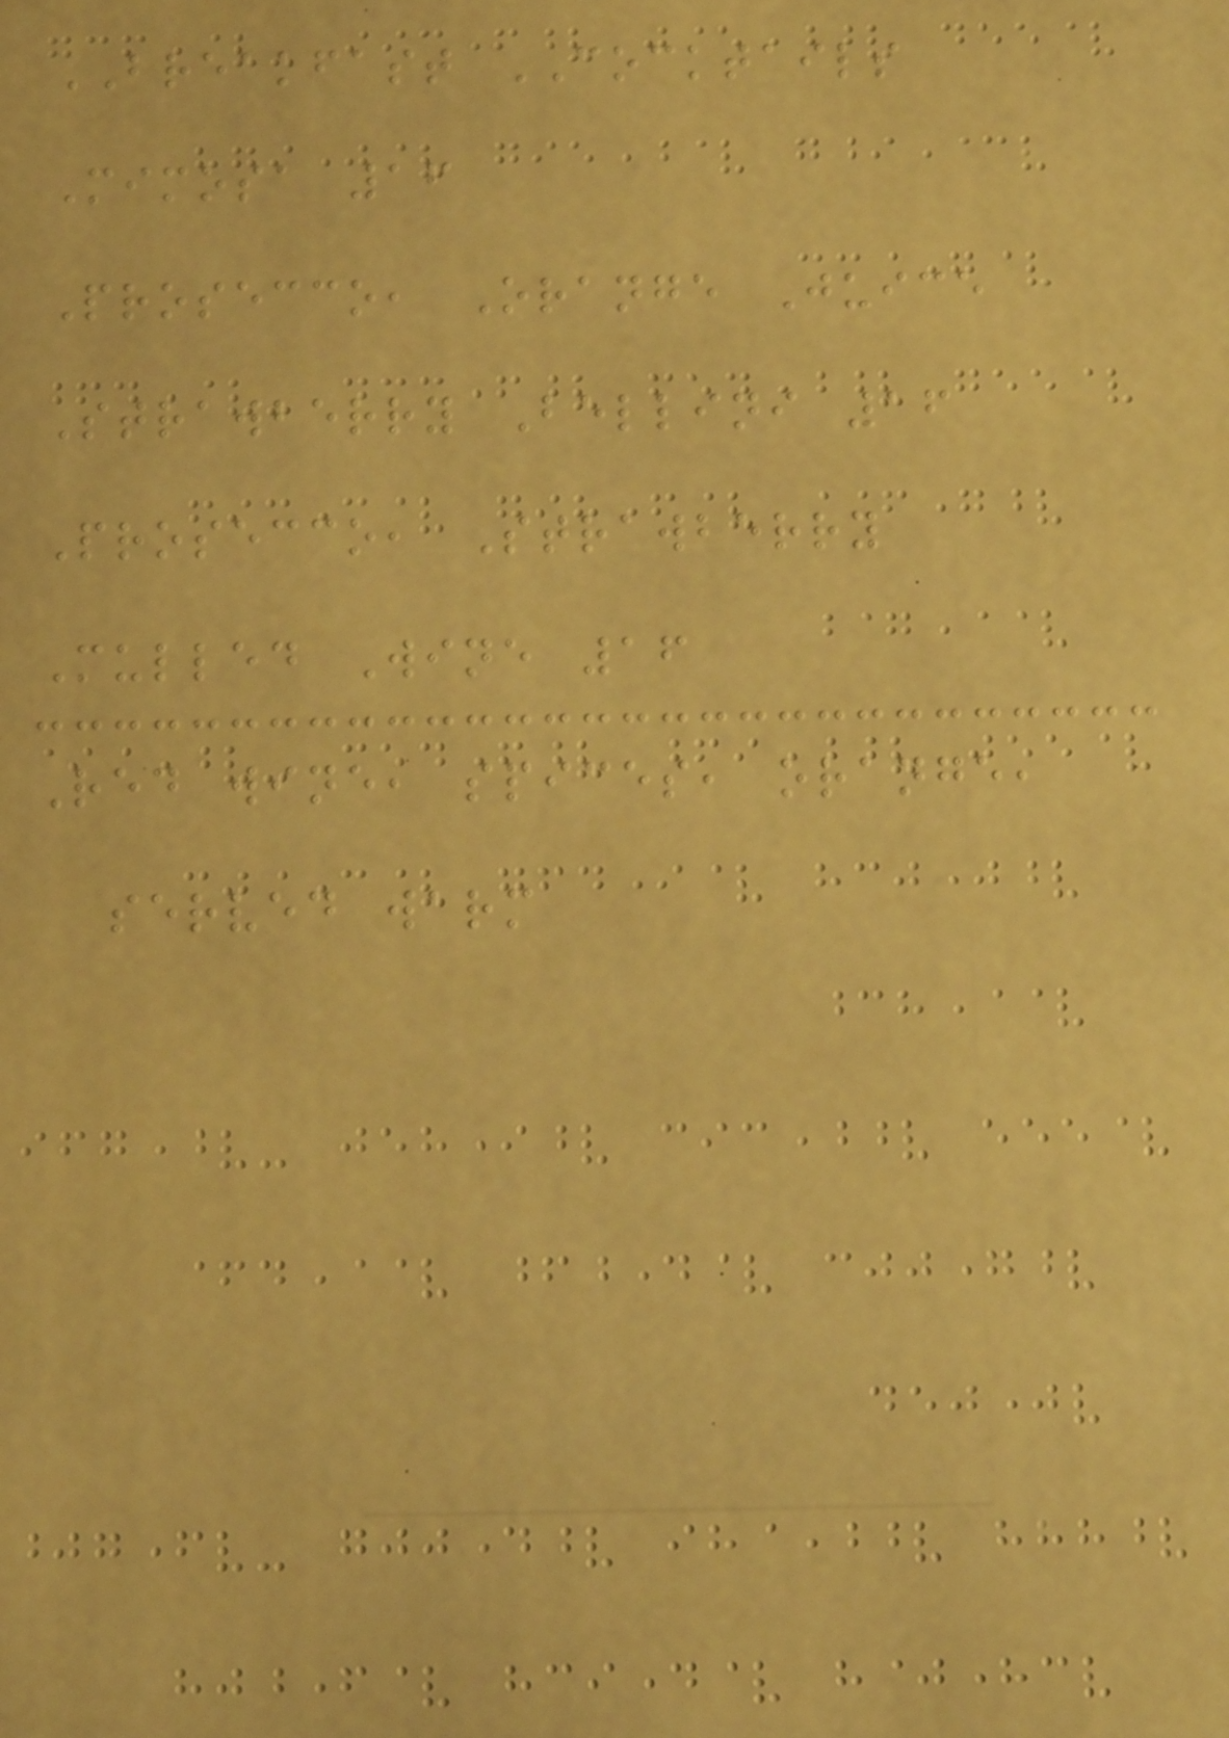BREAKFAST COCKTAILS
Mimosa 16
Prosecco, Orange Juice
Strawberry Bellini 16
Prosecco, Strawberry
Mulled Wine 16
Red wine, spices, orange,
served warm
